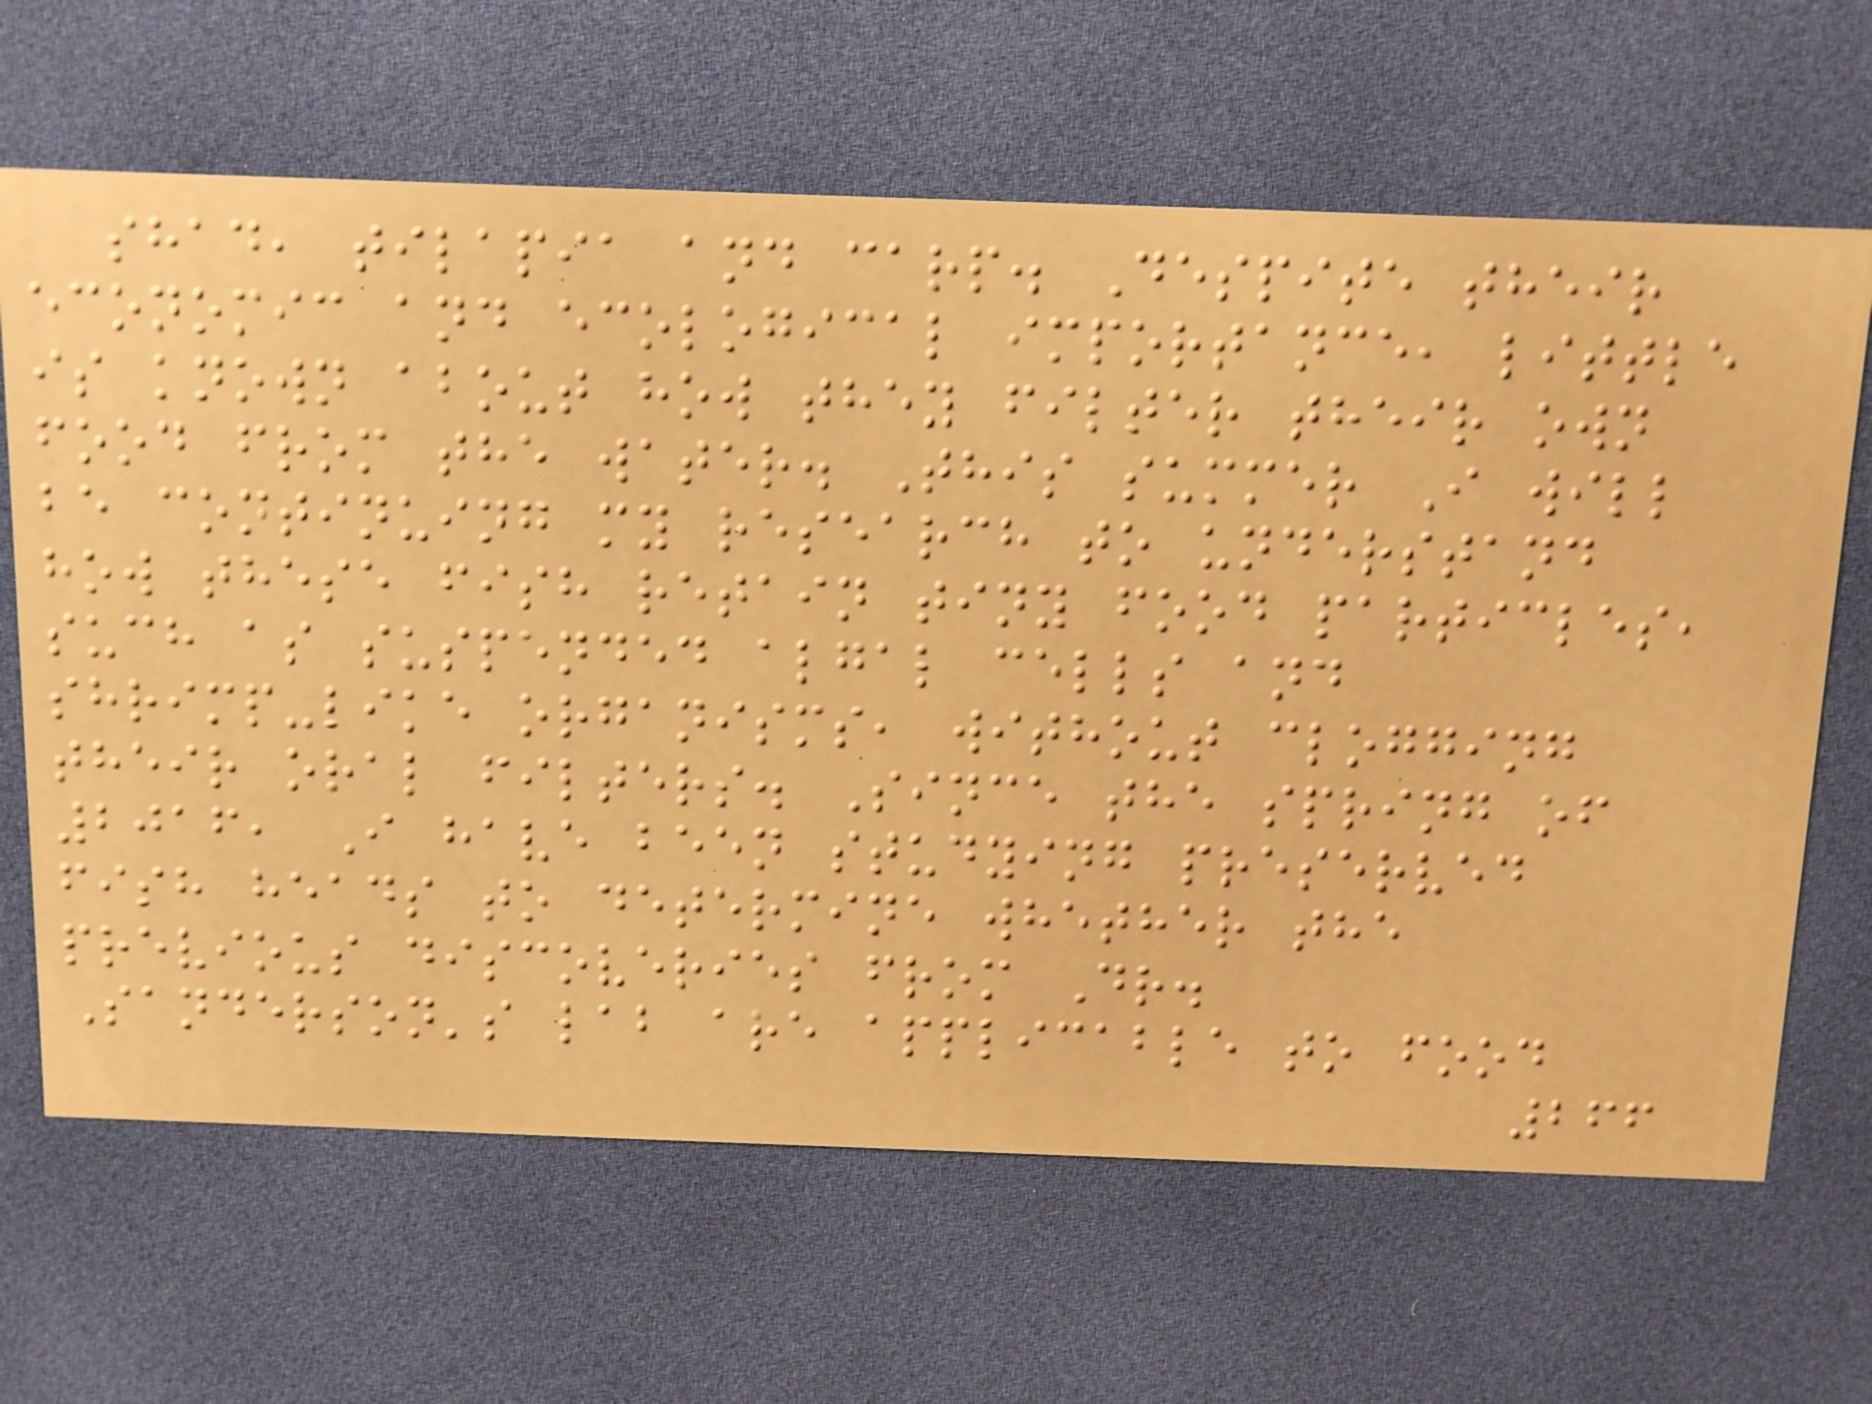shad, tilapia and carp. Despite their
economic and ecological importance, little
is known about how they filter their own
food from the water. This summer I will
be continuing my research to understand
how these fish retain tiny food particles,
such as suspended algal cells and
shrimp-like organisms, without clogging
their oral filters. Since the spring of
2016, I have been studying preserved
fish heads to determine whether the
previous discoveries from Dr.
Sanderson's lab are applicable to food
266
